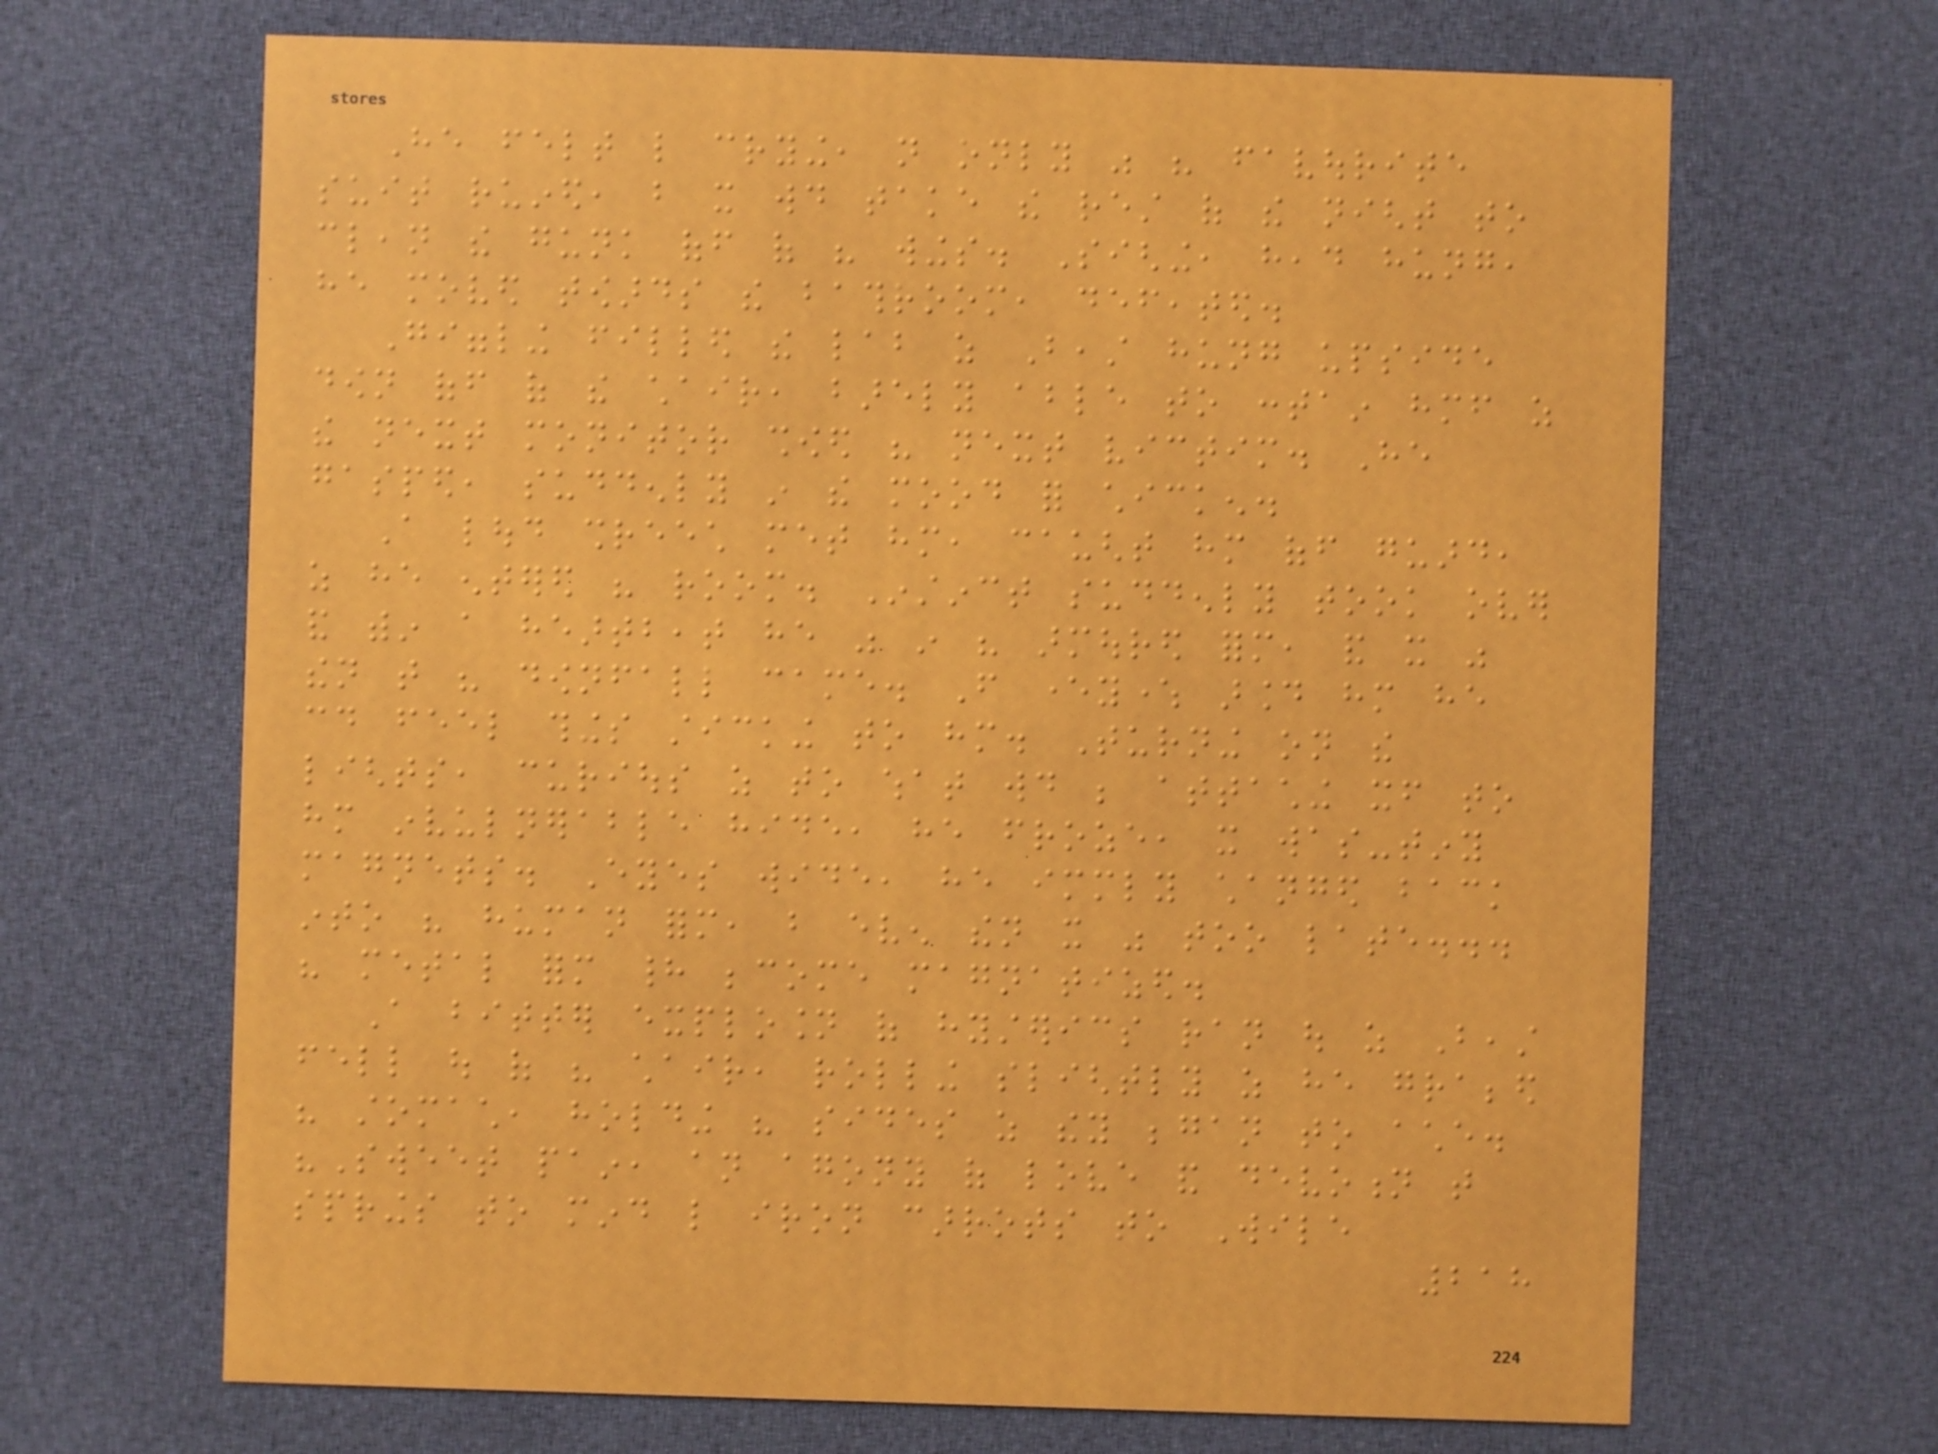He felt like crying, not only was his favourite
suit ruined, but it would take the rest of the night to
clean the gunk off of his wings. Sighing, head hung,
he moved towards the bathroom, defeated.
Giggling filled the lab as Beast hung upside
down off of the chair, barely able to contain himself as
the next monitor showed his next victim. He
gasped, suddenly in the mood for chicken.
A loud shreech met him, caught him off guard,
as he entered his room. Instinct suddenly took over
and within a heartbeat he was in his armoured form, and it was
then that his downfall came. From everywhere around him he
could feel things sticking to him. Turning on the
lights, curious as to what would be attaching itself to
him invulnerable hide, he froze, it was-tiny
magnets. Eyes wide, he immediately changed back
into his human form, but even then it was too late...
his metal form had become magnatized.
A bitter explosion of hysterics ran out as Beast
fell out of his chair, rolling slightly as he grabbed
his stomach, holding his sides as they began to ache.
"Sweet pain, an agony of love and devotion that
springs to mind like iron carrots to Wile
218
